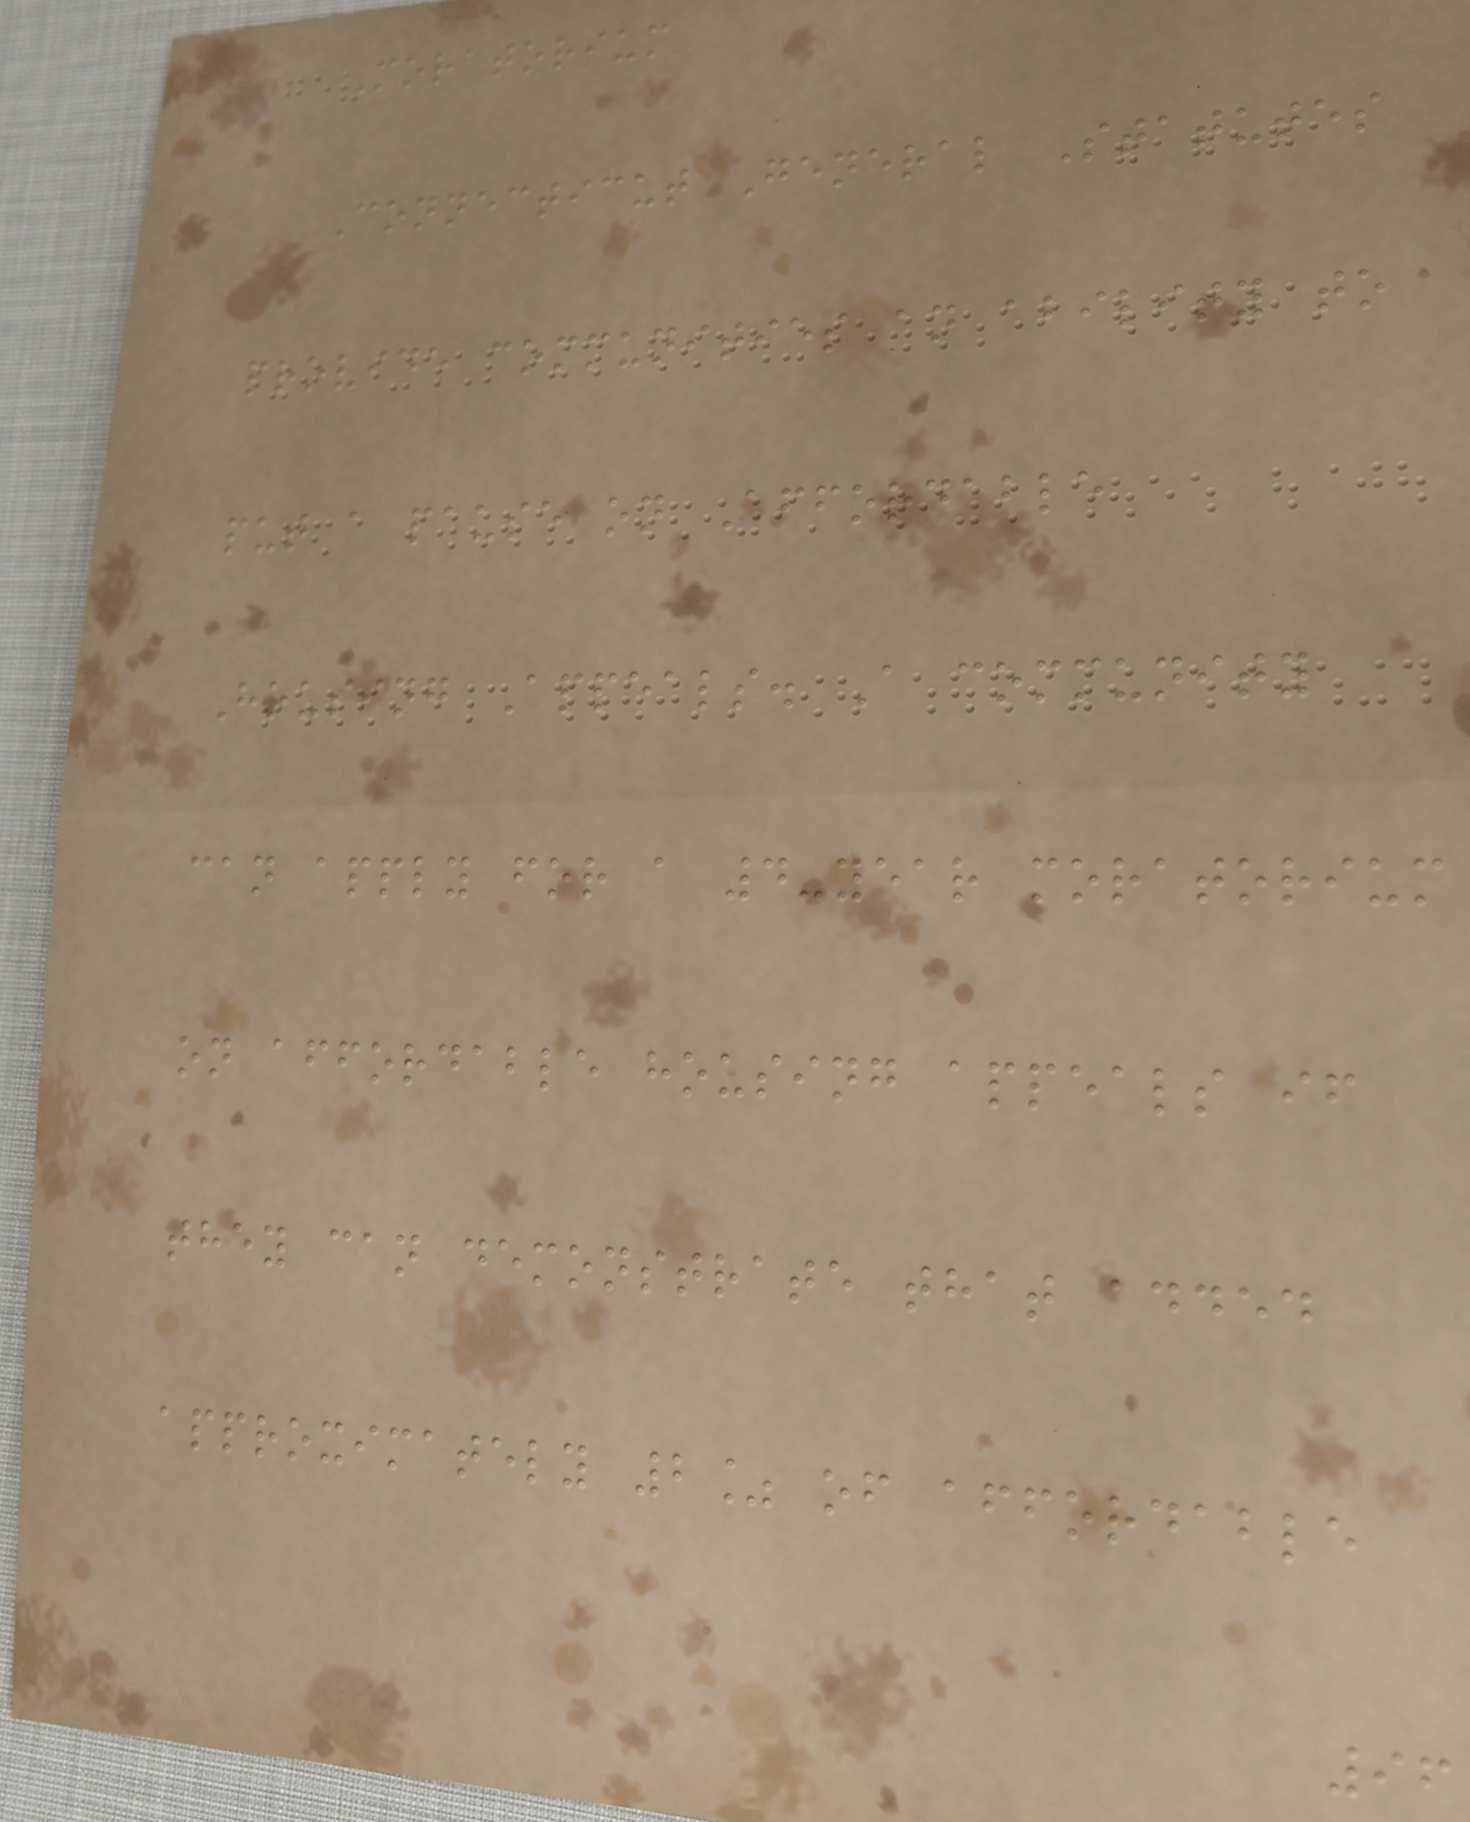Moratorium
Connecticut General Statutes
provide communities an ability to
put a pause on Affordable
Housing Appeals. A community
can apply for a 4-year moratorium
on affordable housing appeals if
they can demonstrate that added
approximately 2% of affordable
96
